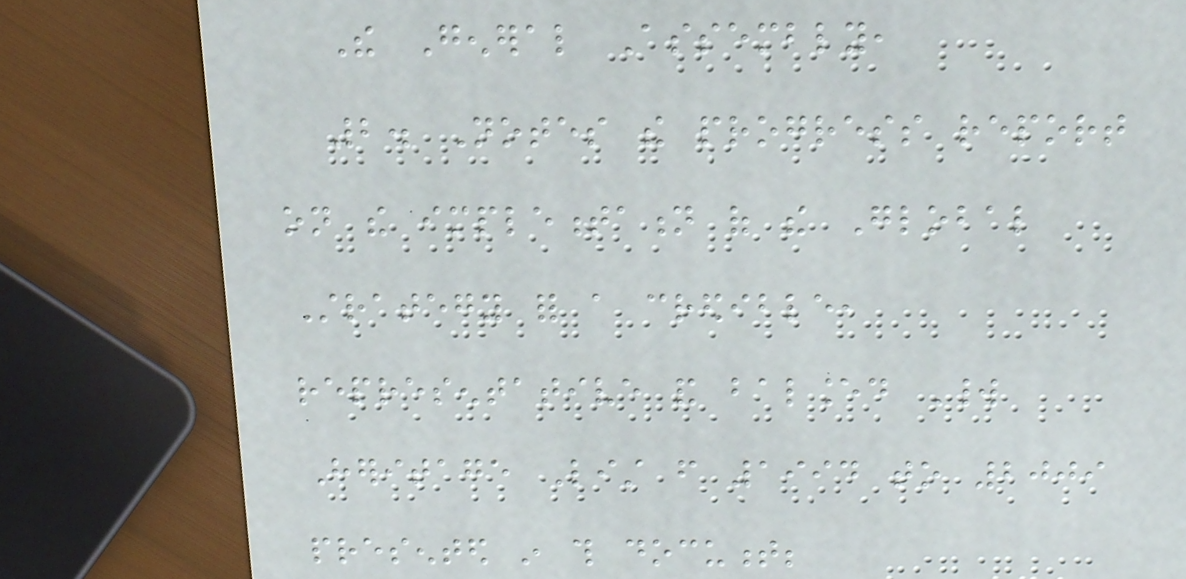The General Assembly,
2. Notes the progress report
on the implementation of the Global
Strategy for a credible,
representative and balanced World
Heritage List from 1994 to 2009
presented in this document;
